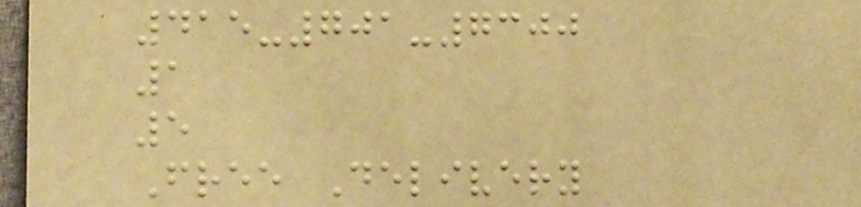415-701-7300
1
5
Free Delivery
